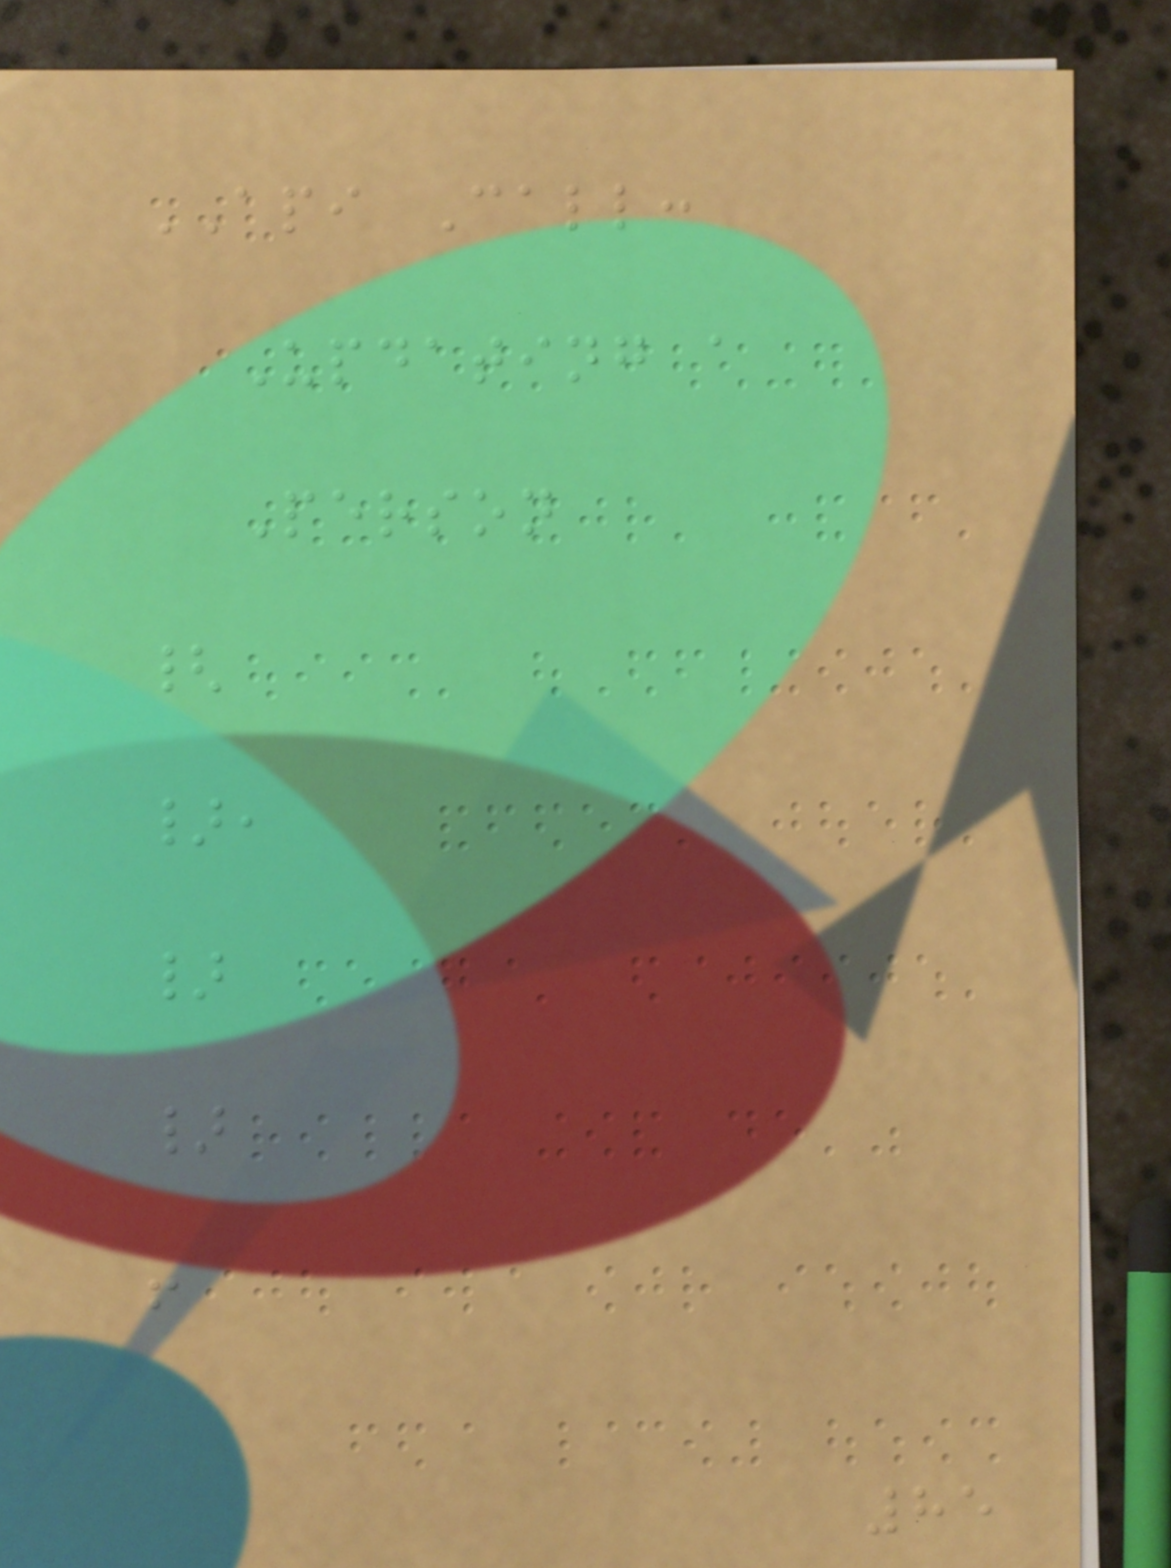API Call:
Updating a
Person
{
},
}
}
!
85
